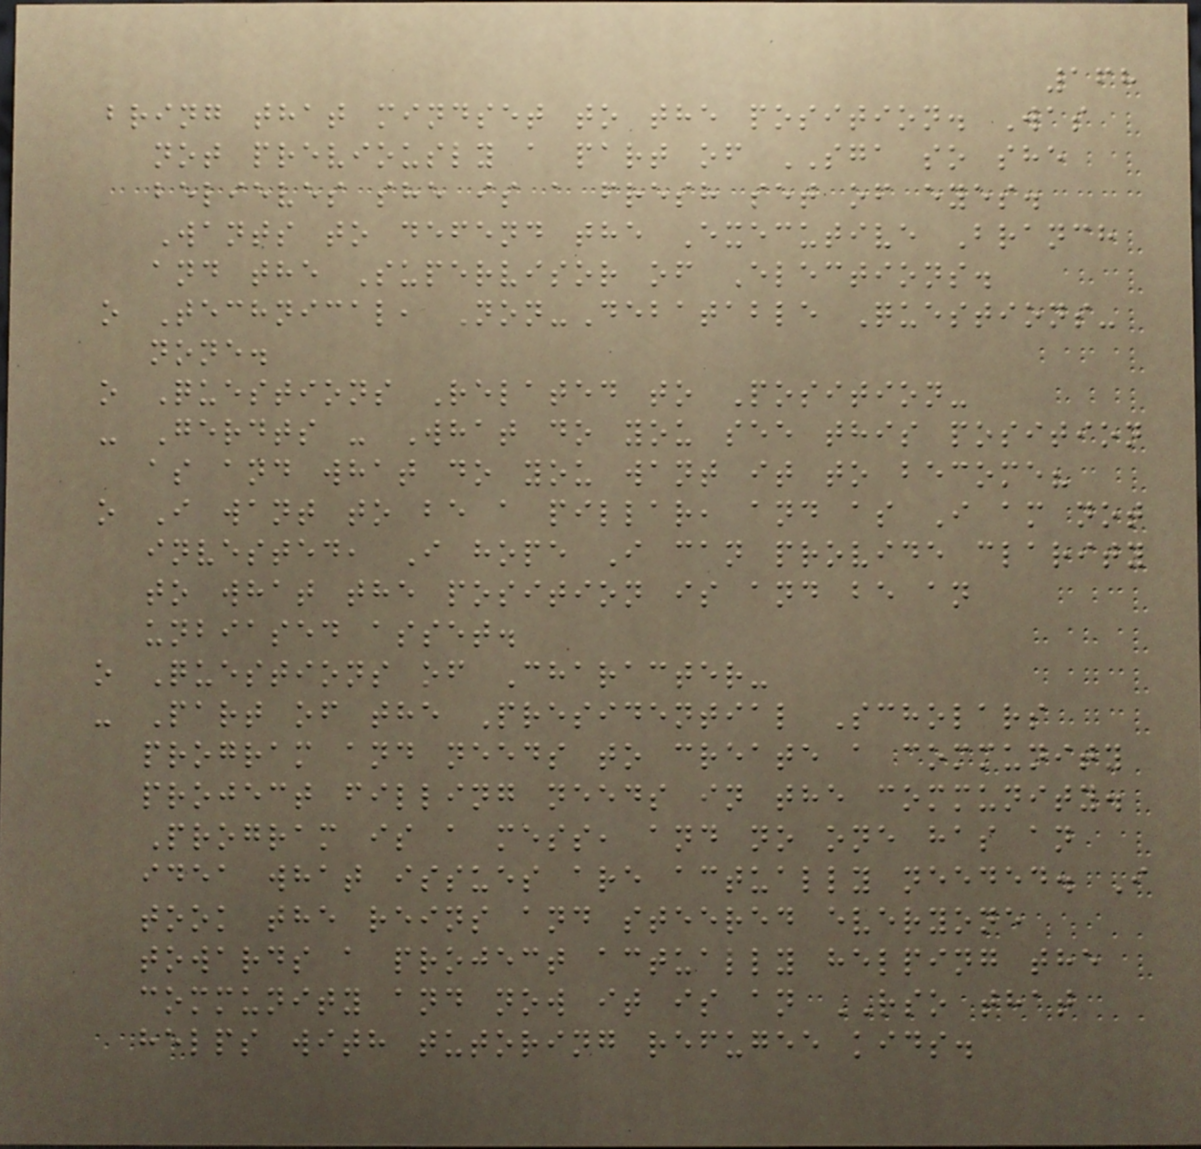168
bring that mindset to the position. Was
not previously a part of SGA so she
believes she is a fresh set of eyes.
Wants to defend the Executive Branch
and the Supervisor of Elections.
o Technical, Non-Debatable Questions-
none.
o Questions Related to Position-
- Gerdts - What do you see this position
as and what do you want it to become?
o I want to be a pillar, and as I am not
invested, I hope I can provide clarity
to what the position is and be an
unbiased asset.
o Questions of Character-
- Part of the Presidential Scholars
program and needs to create a community
project filling needs in the community.
Program is a mess, and no one has an
idea what issues are actually needed. I
took the reins and steered everyone
towards a project actually helping the
community and now it is an RSO that
helps with tutoring refugee kids.
